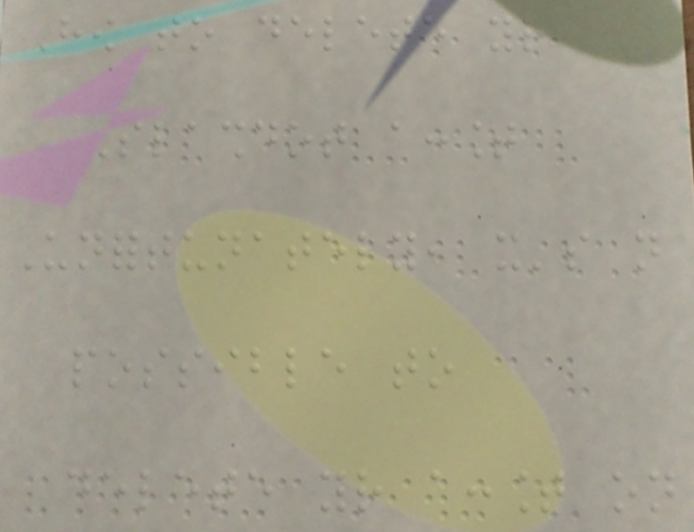How to delete your
Slashdot account
Unfortunately, it's not
possible to
delete your account on
